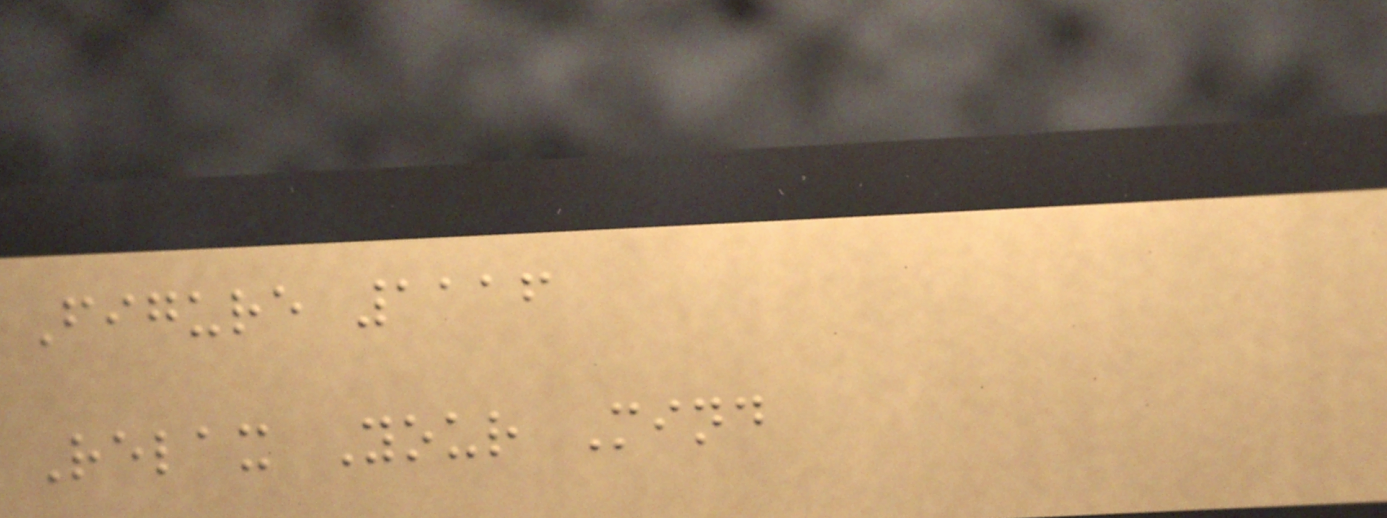Figure 1116
Relax Your Mind
